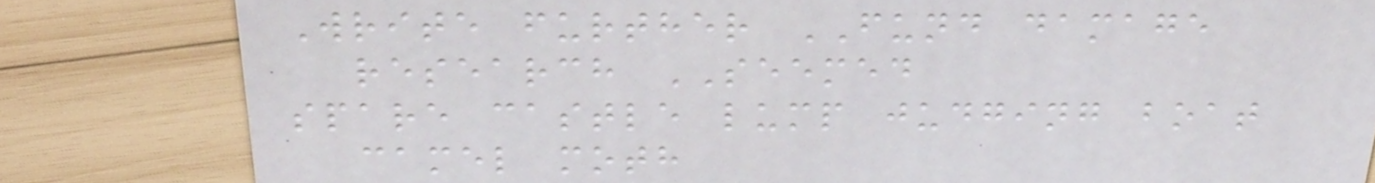Write further FUND damage
research SEEMED
spare castle lump judging boat
camel moth
